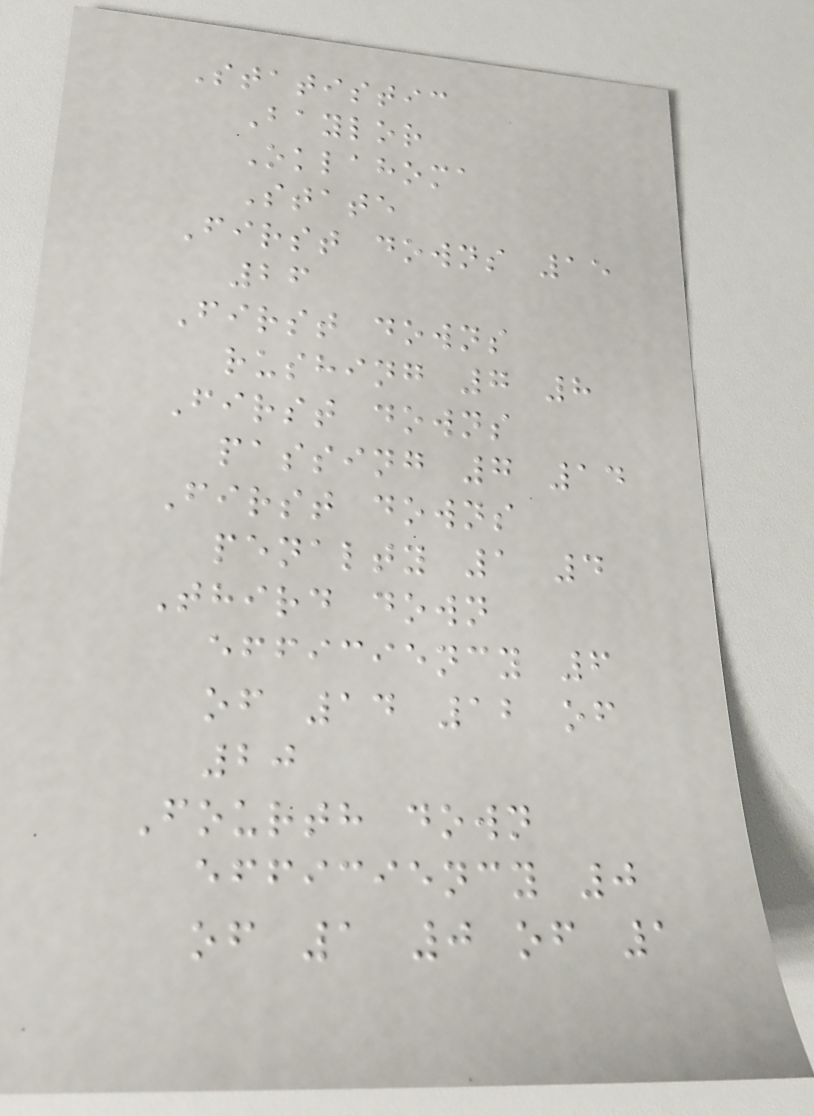Statistic
Baylor
Oklahoma
State
First downs 15
26
First downs
rushing 7 8
First downs
passing 7 14
First downs
penalty 1 4
Third down
efficiency 6
of 14 12 of
20
Fourth down
efficiency 0
of 1 0 of 1
